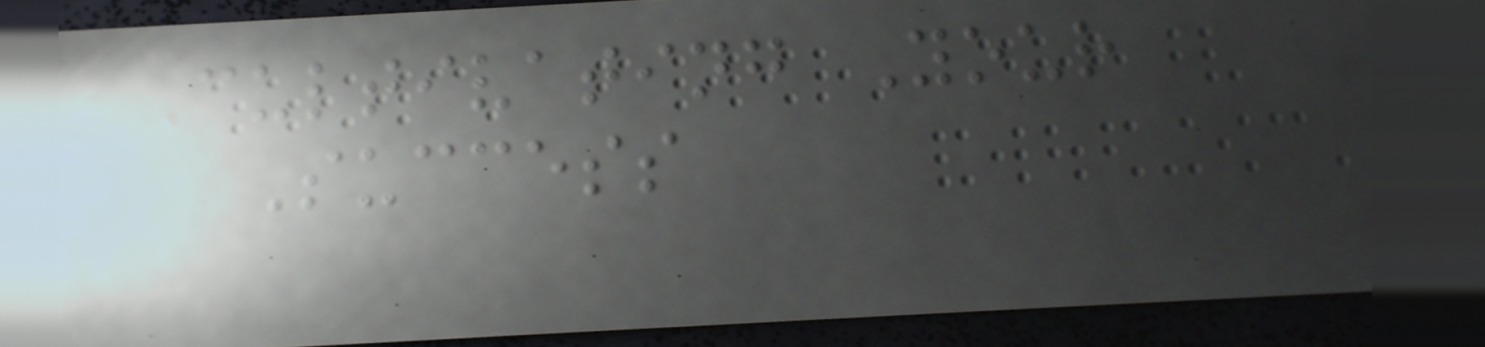Cultivating Your
Success
